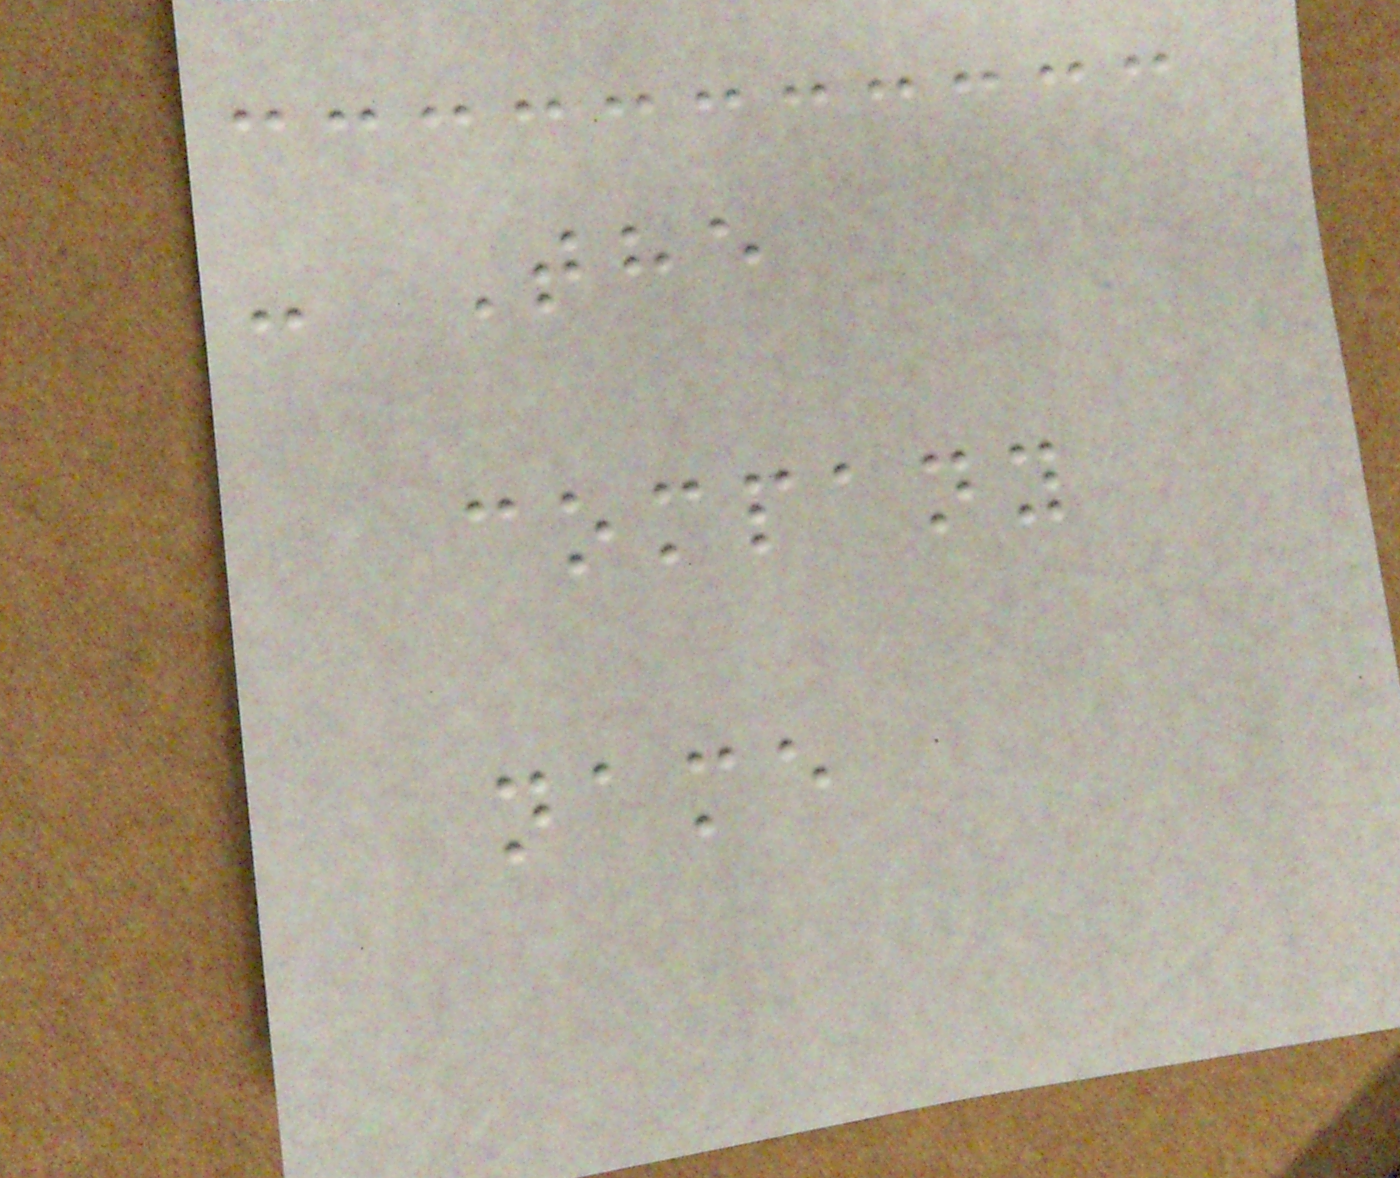- The
company
name
